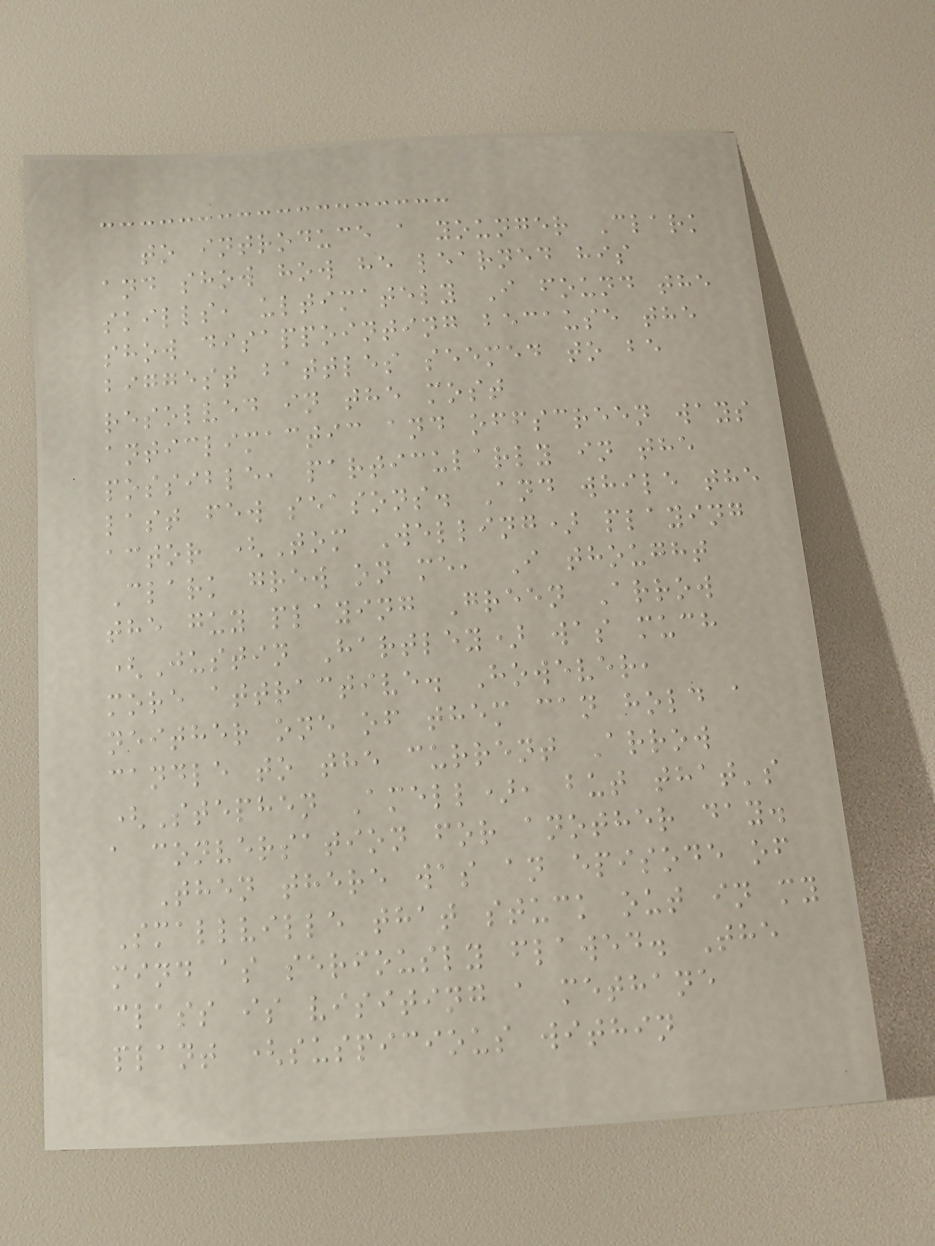to introduce a younger Clark
and show how he learned his
skills, ultimately I found the
show disappointing because the
biggest battles seemed to be
resolved in the most
anticlimactic and offscreen ways
possible, particularly in the
last few seasons. And while the
actor (Tom Welling) playing
Clark grew on me, I thought
the guy playing Green Arrow
(Justin Hartley) was much
more attractive. However,
neither one of them can hold a
candle to the current Arrow
(Stephen Amell), but that's
a conversation for another day.
Then there was an episode of
Smallville that stuck out in my
mind as seriously flawed. The
class is visiting a methane
plant (suspicious within
